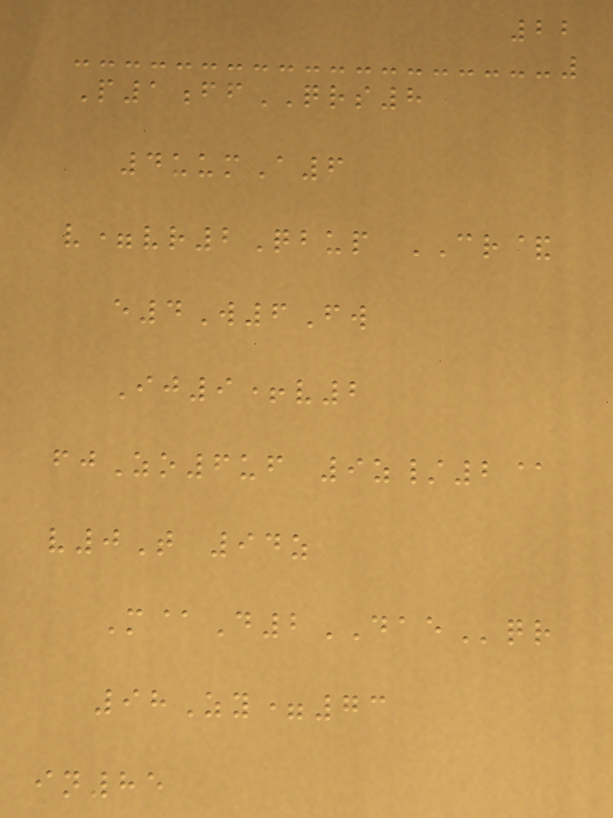22
P1ffQRS8
4uumA6
v=vr2Qbup CR&
e4W6Fw
Ij9+v2
fjZo6uf 9z/2@
v0T 94z
M@D2DAEqr
98Zy=73
in85
